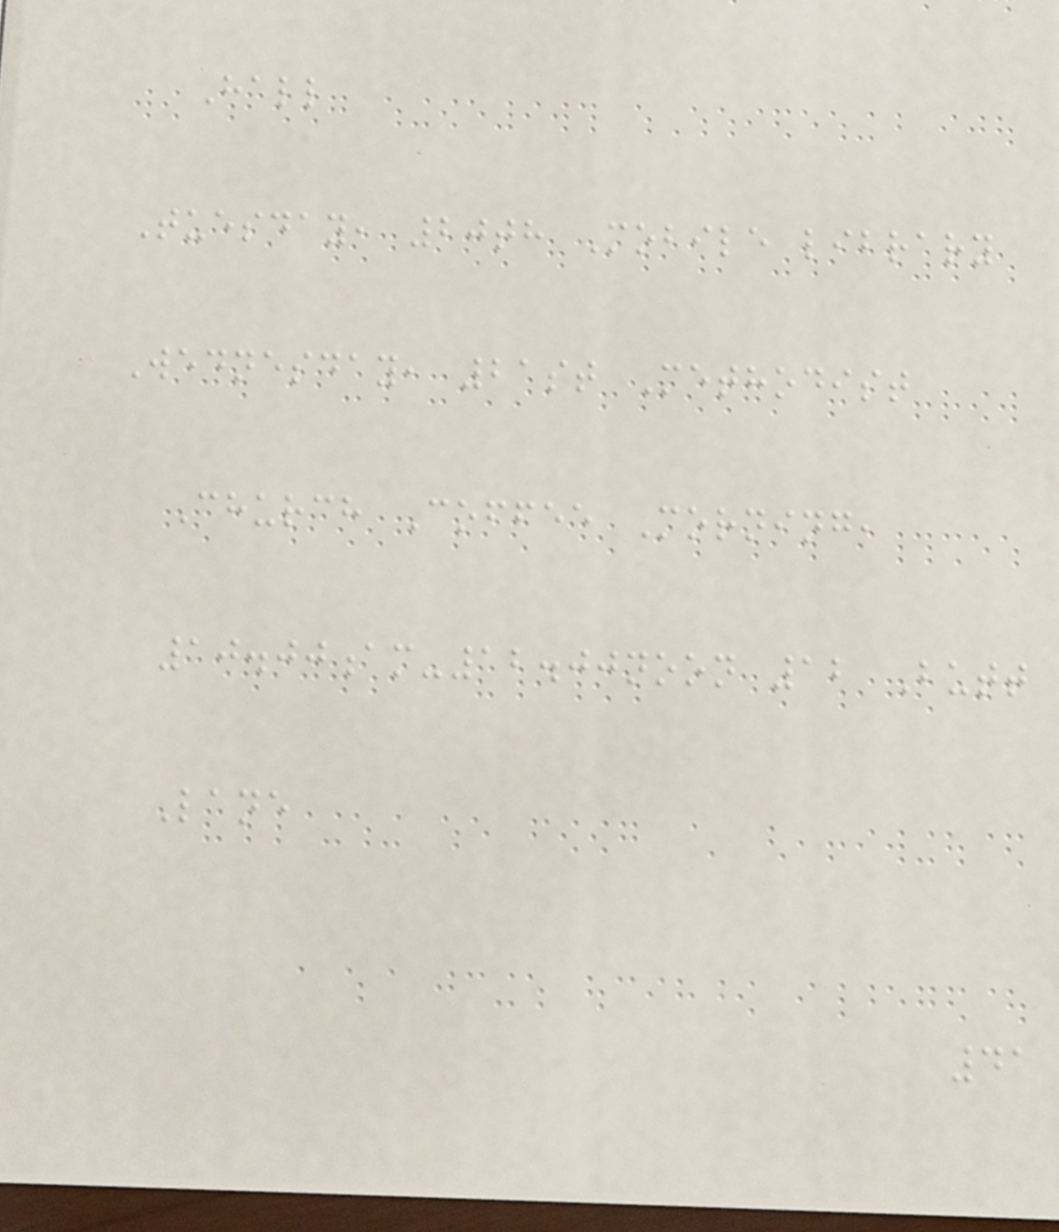Hall
Tuesday, 20th Mobile library
Wednesday, 21st Methodist
Church Coffee Morning,
10.00am-12.00noon 12 Butt
Lane
41
